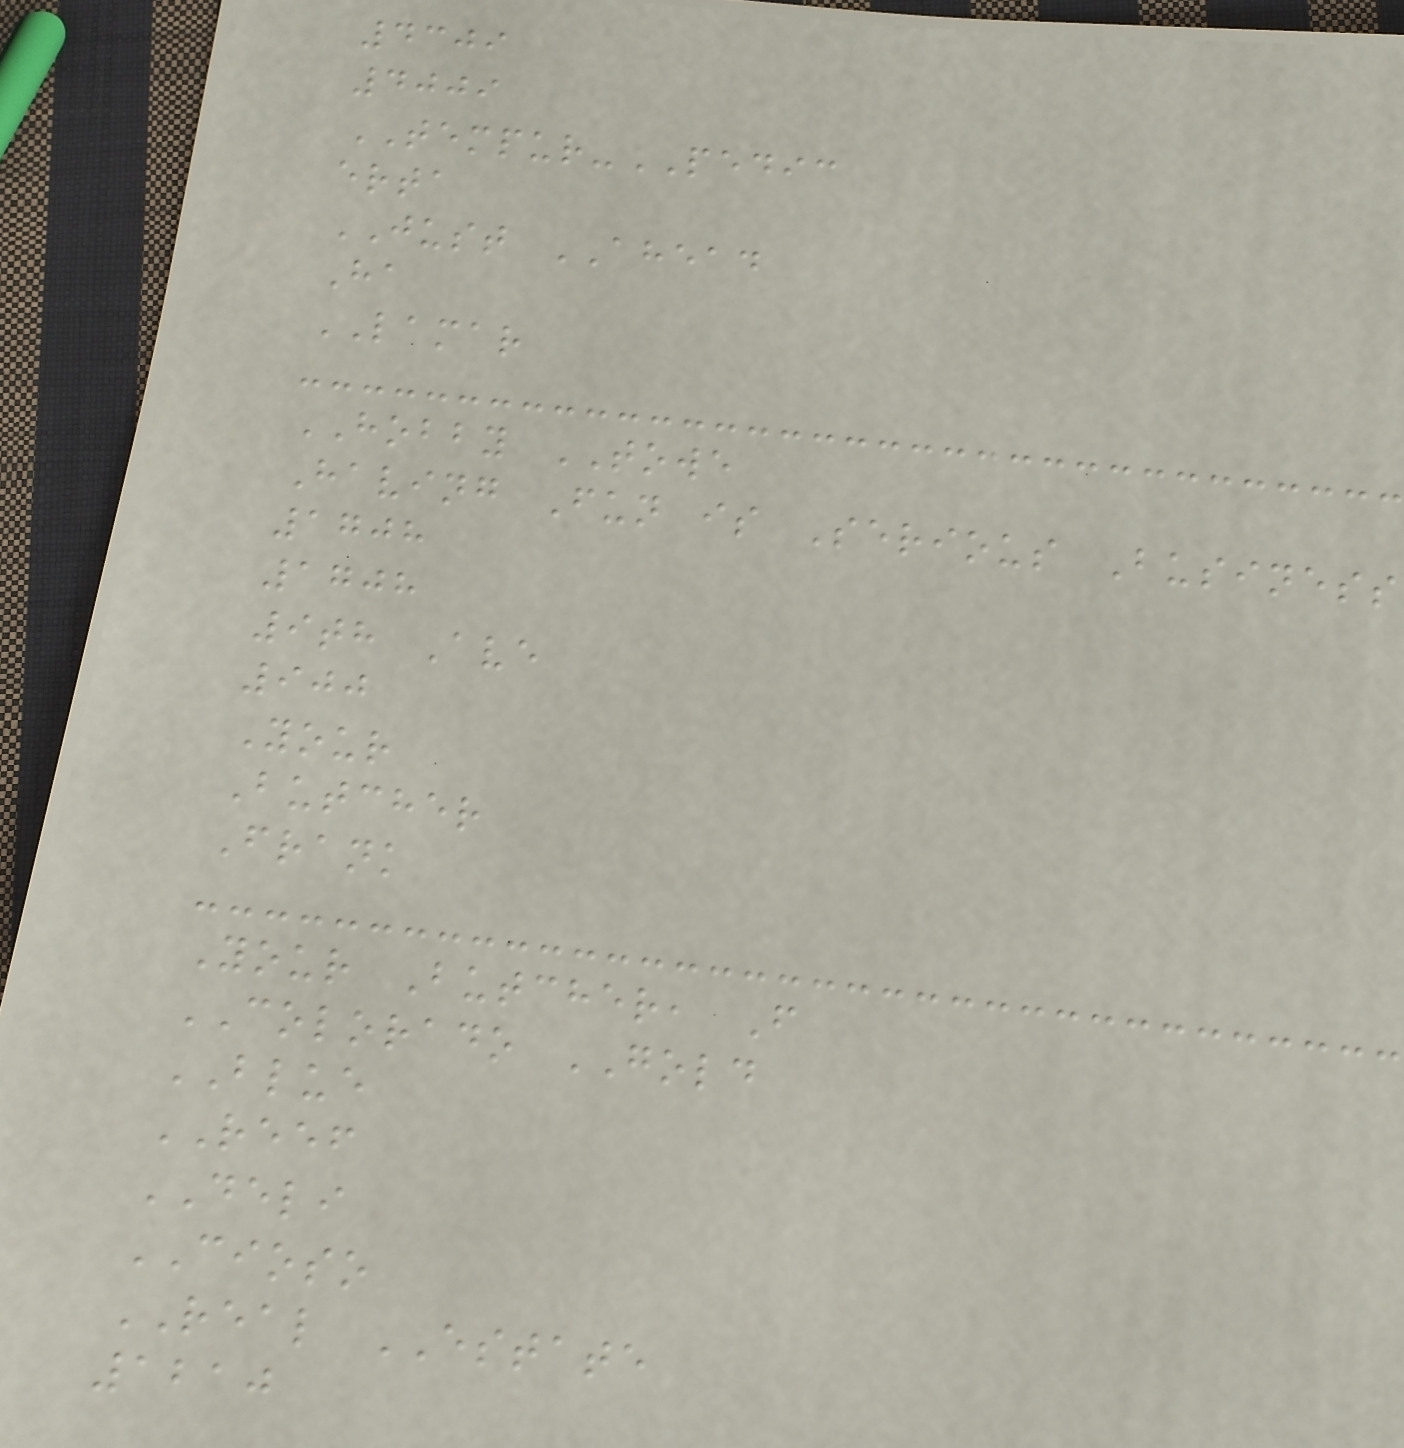4309
4009
TEMPUR-PEDIC
erta
JUST AHEAD
Ha
LAMAR
HOBBY TOWE
Having Fun is Serious Business
1708
1708
9th Ave
900
Your
Butcher
Frank
Your Butcher, F
COLORADO GOLD
BLUE
REEF
DELI
CIOSO
REAL ESTATE
1210
